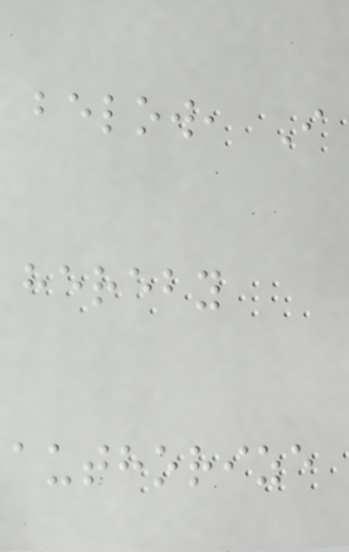below, I
hereby
authorize
